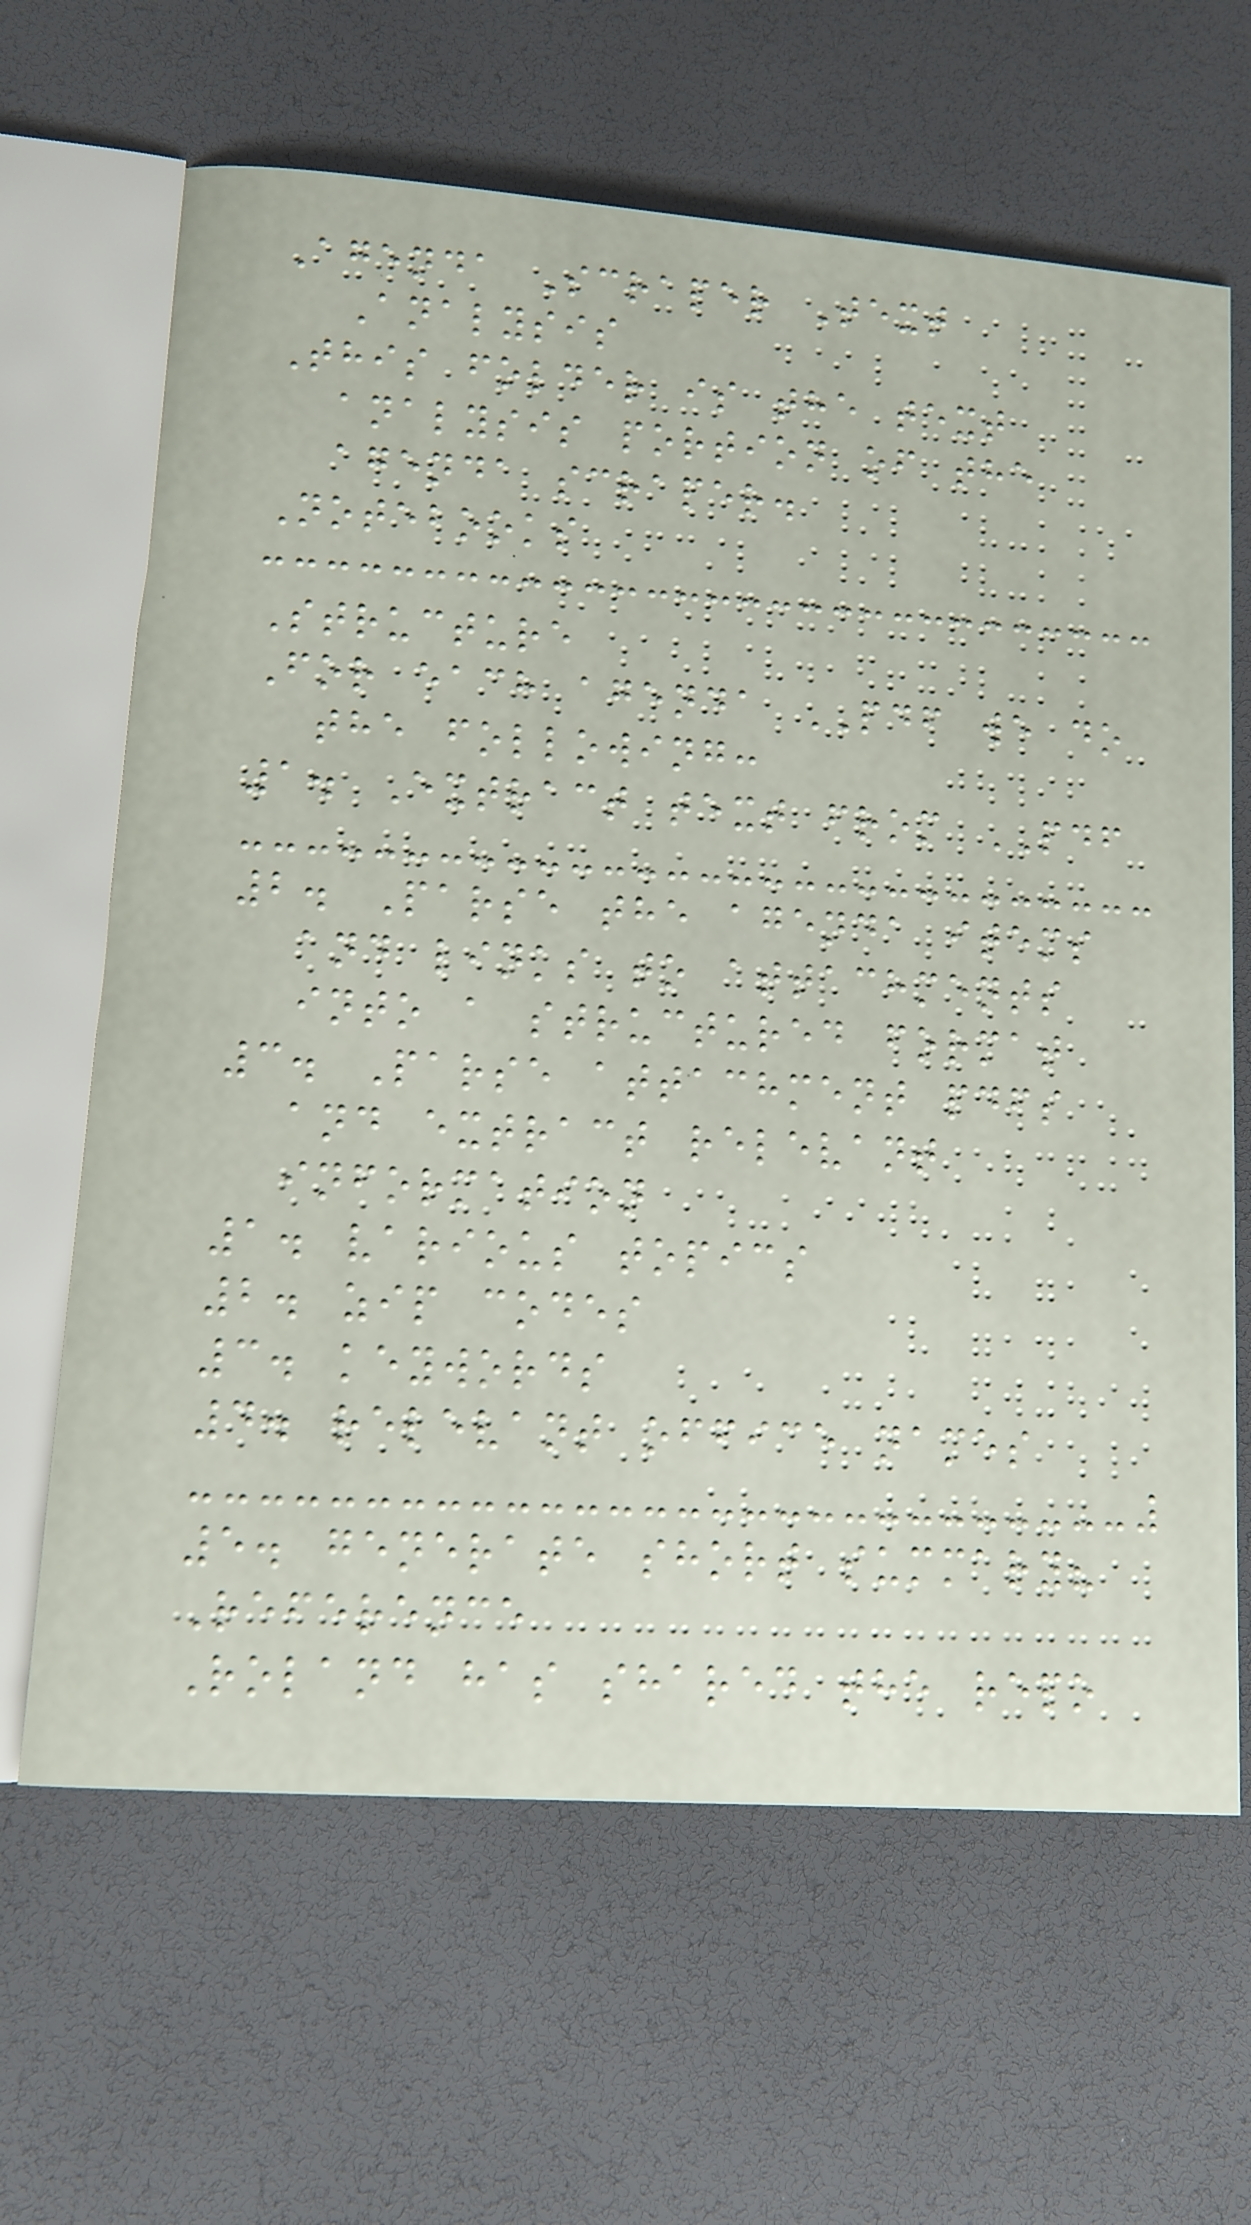Agenda Scraper Text
Analysis
This folder is the text
analysis portion of the
agenda scraper.
Notebooks
Structure
For each agenda PDF we do
the following:
1. Extract text from PDF
2. Parse the agenda items
and links to attachments
into a structured format
3. Parse attachment pdfs
and extract relevant
information
1. various topics
2. zip codes
3. keywords
4. relevant office names
5. generate short summary?
Reference
Roland has shared the repo
